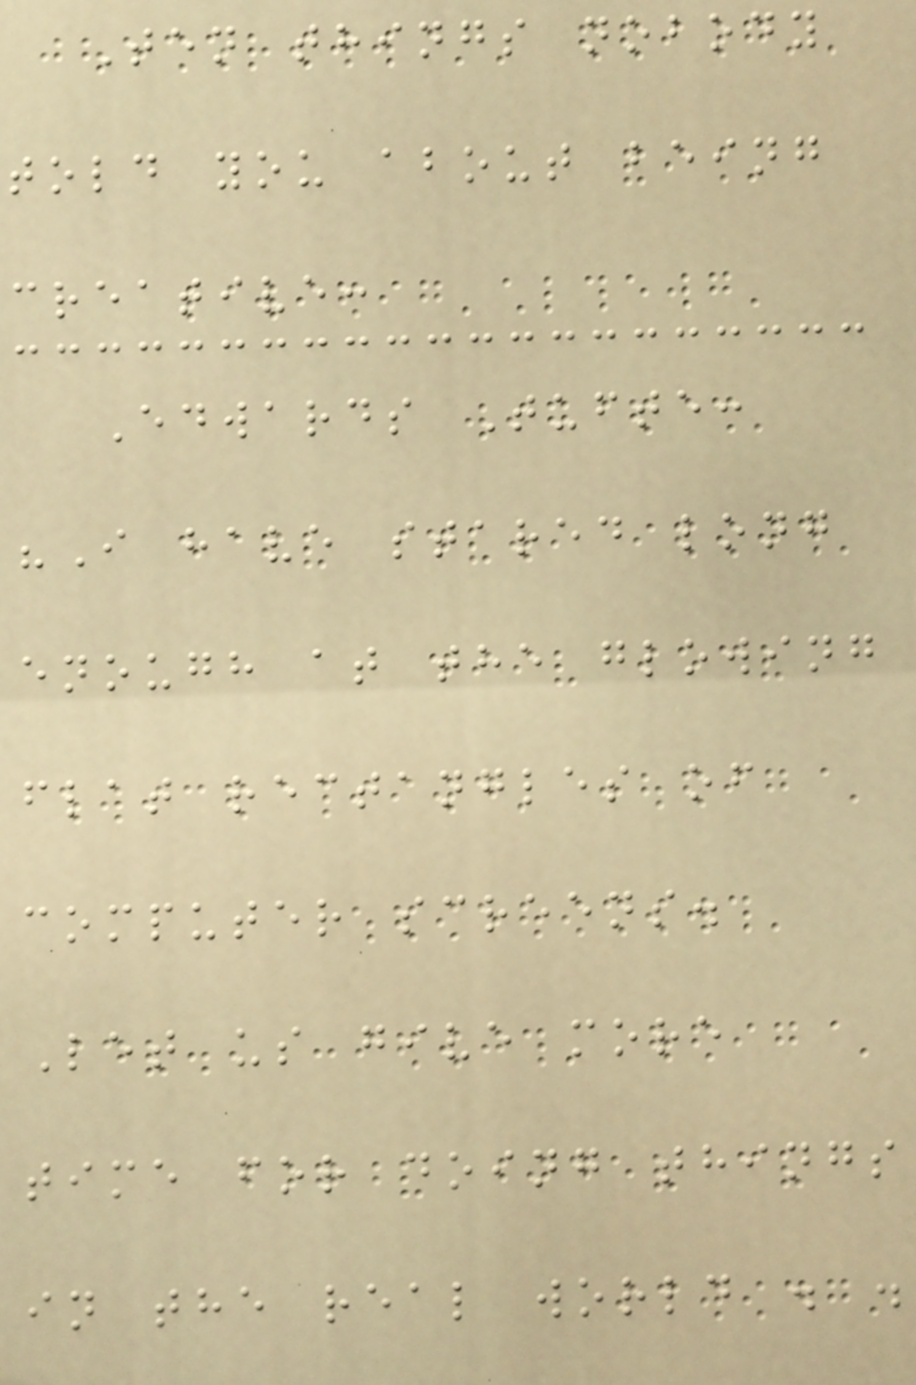Ten things nobody
told you about being
creative:
Edwards Tufte:
"I have stared long
enough at the glowing
flat rectangles of
computer screens.
Let us give more
time for doing things
in the real world . .
